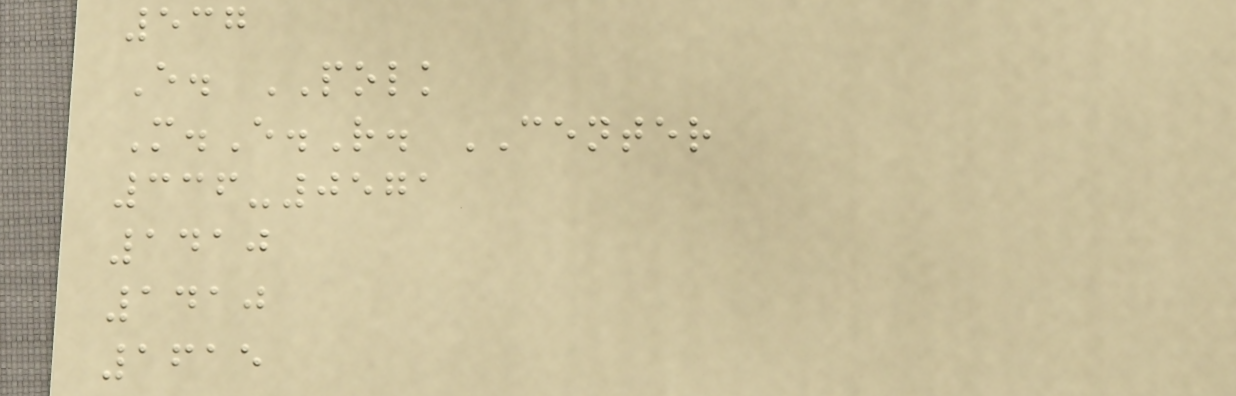537
E. POLK
M.E.R. CENTER
336-0571
1410
1410
1615
